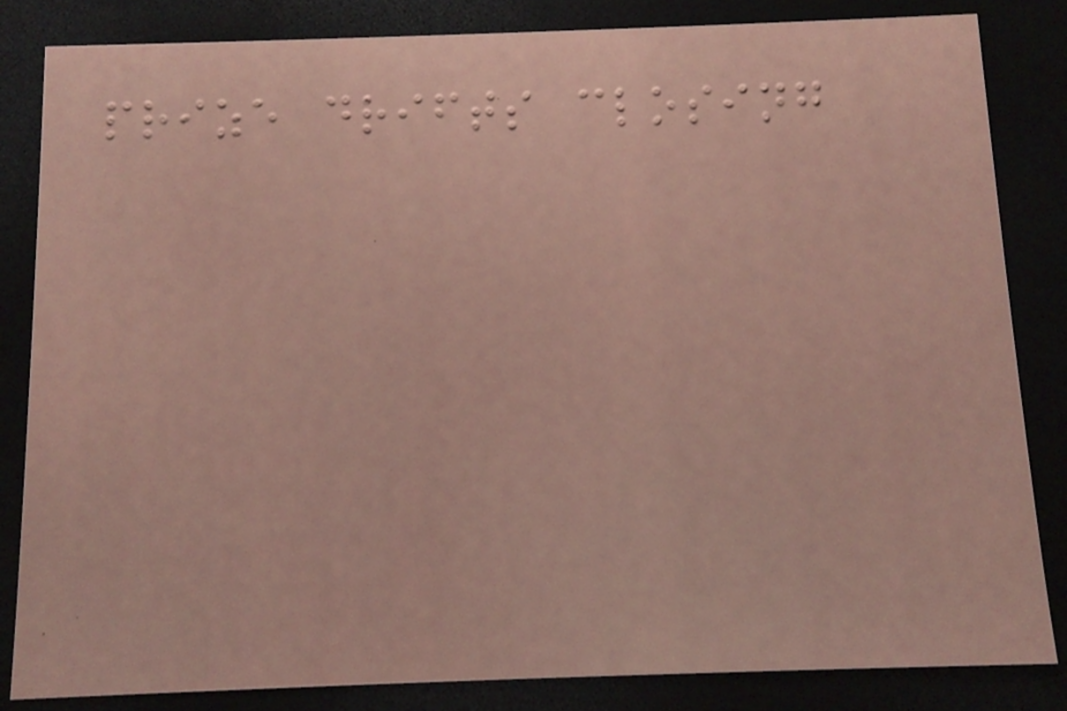prize drifts closing
